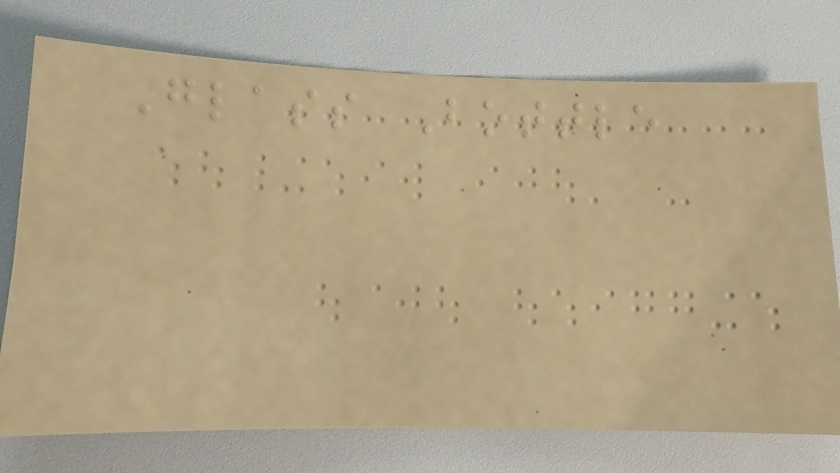Glass Bottle
